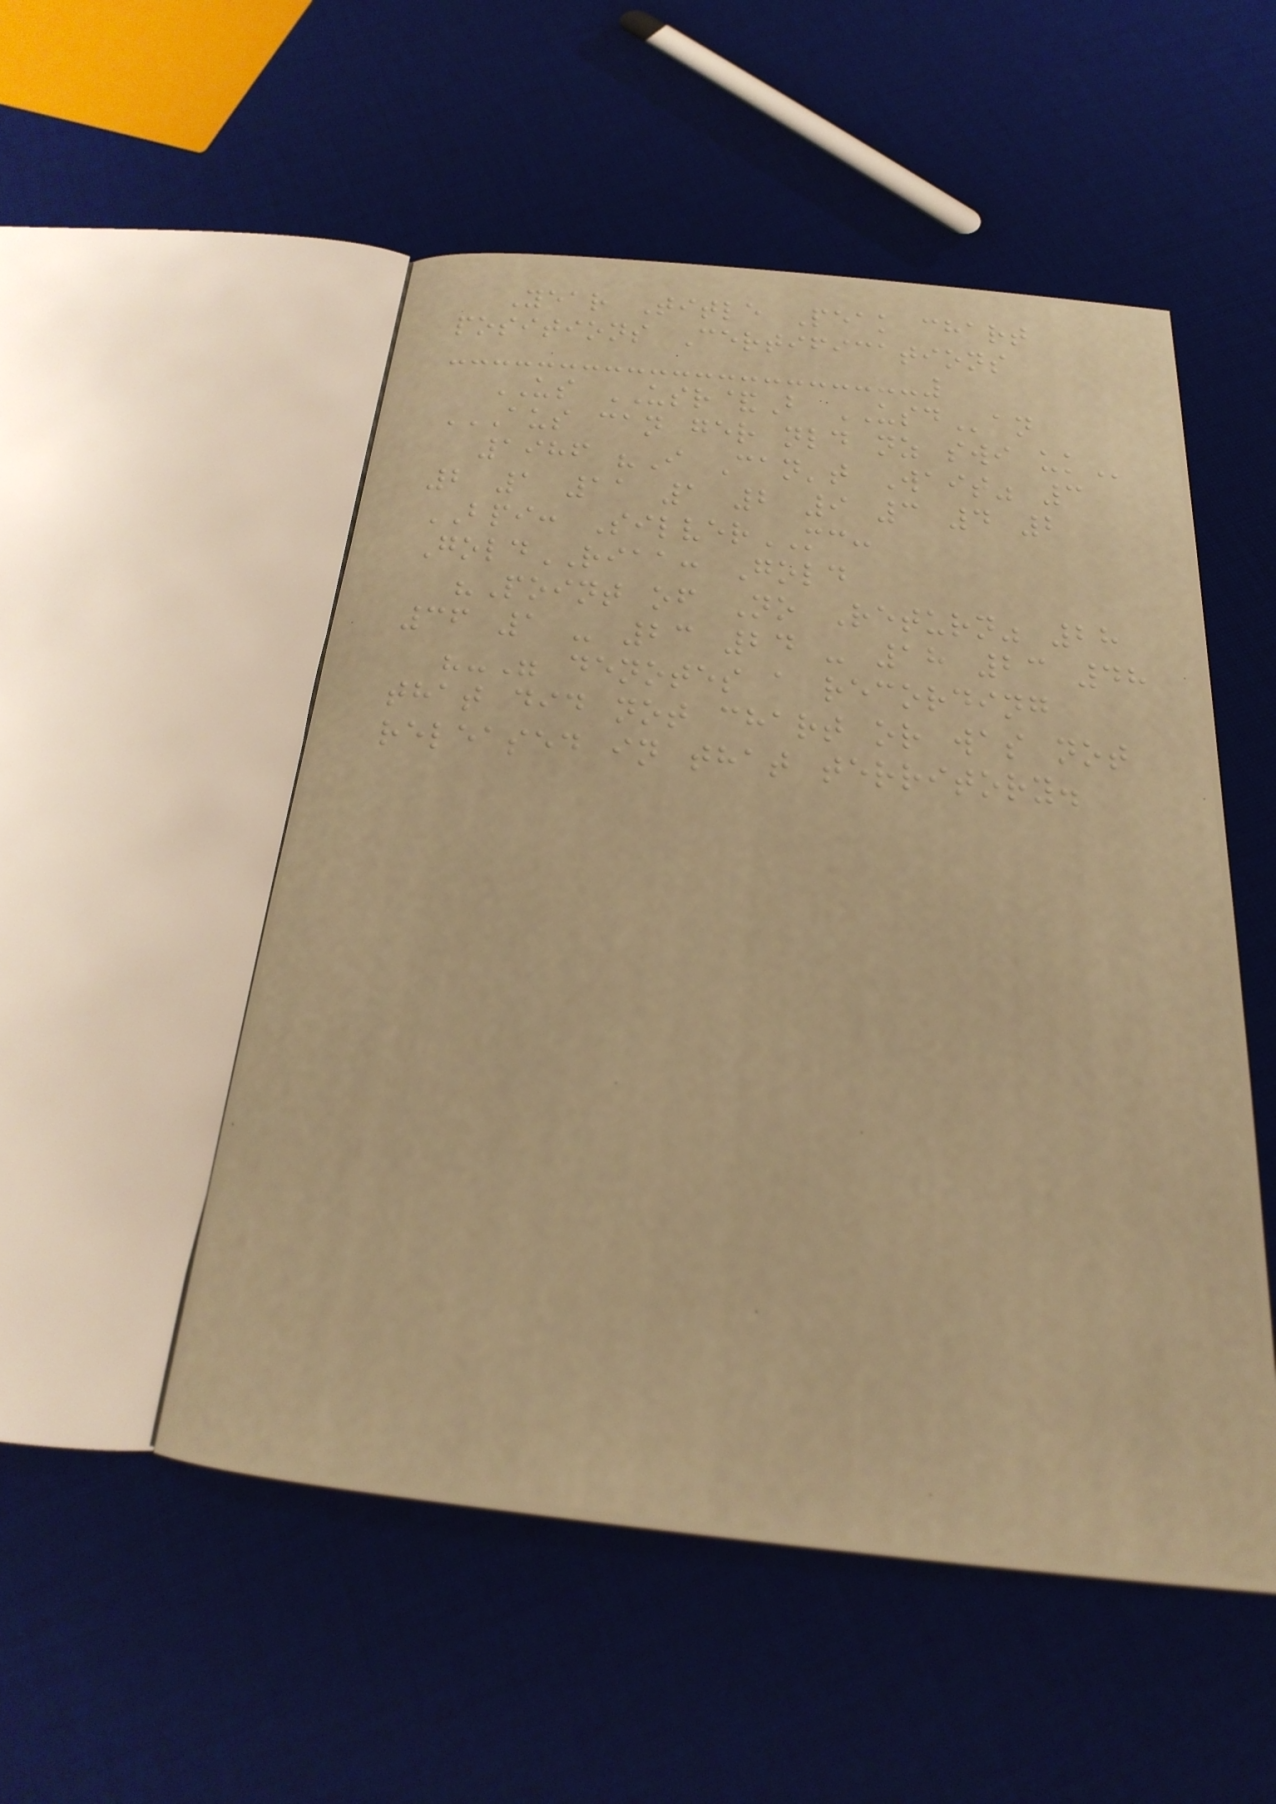Year Title Peak chart
positions Certifications
US USR&B USDan
AUS CAN GER NLD NZ SWI UK
1986 "I Can't Wait" 3
2 1 11 1 2 9 3 4 2
BPI: SilverMC:
GoldRIAA: Gold
"Point of No Return" 28
36 1 - 23 24 - 18 23 48
"-" denotes a recording
that did not chart or was not
released in that territory.
